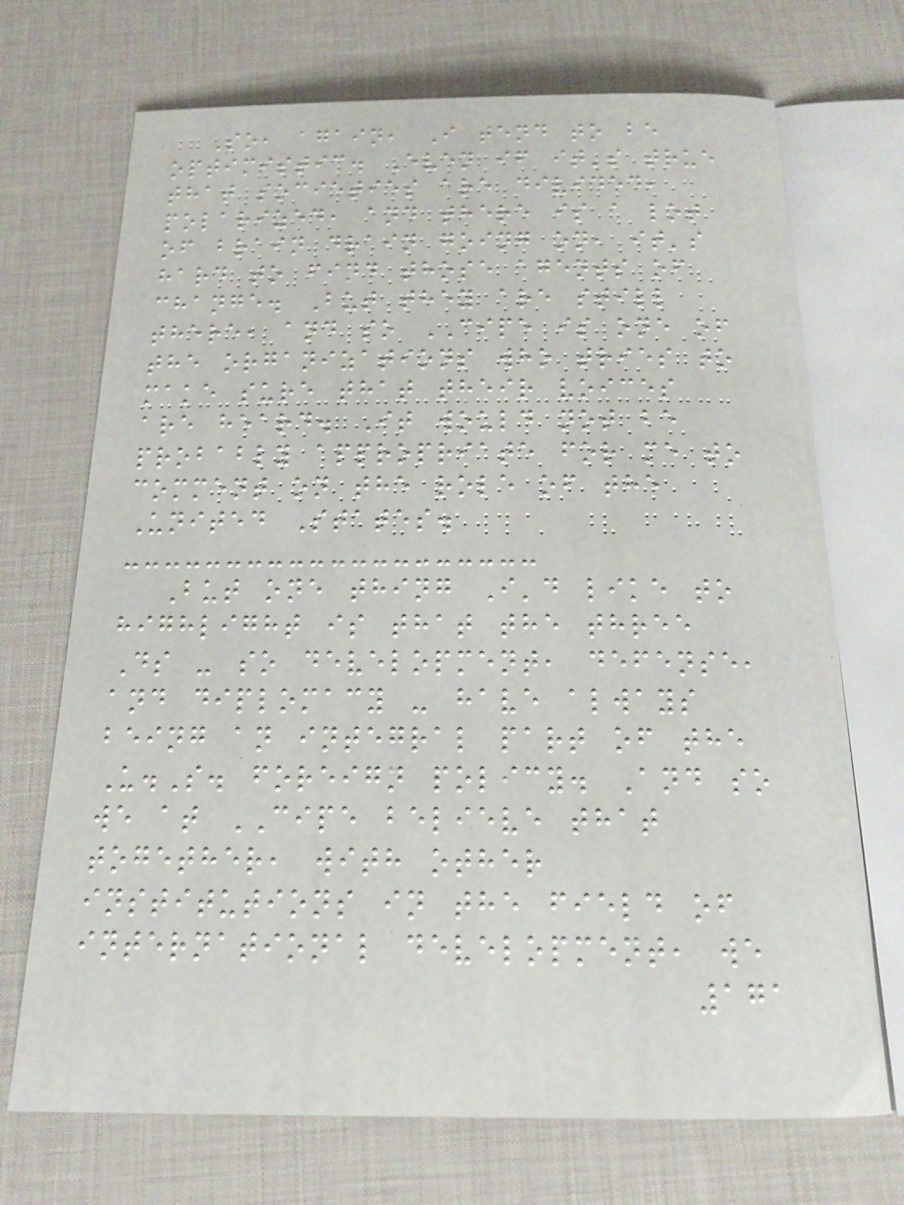So, again, I tend to be
optimistic. Even if it's true
that societies are divided,
polarized, and there is a lot
of brain drain going on, it's
hard to find those agents of
change. But they are still
there, and so CIPE is one of
the organizations who tries to
make sure that their voices
are heard. It would not be
probably appropriate for me to
comment on the role of the
United States.
But one thing I'd like to
highlight is that the three
Ds - so development, defense,
and diplomacy - have always
being an integral part of the
U.S. foreign policy. And so
we at CIPE believe that
together, with other
institutions in the field of
international development, we
171
